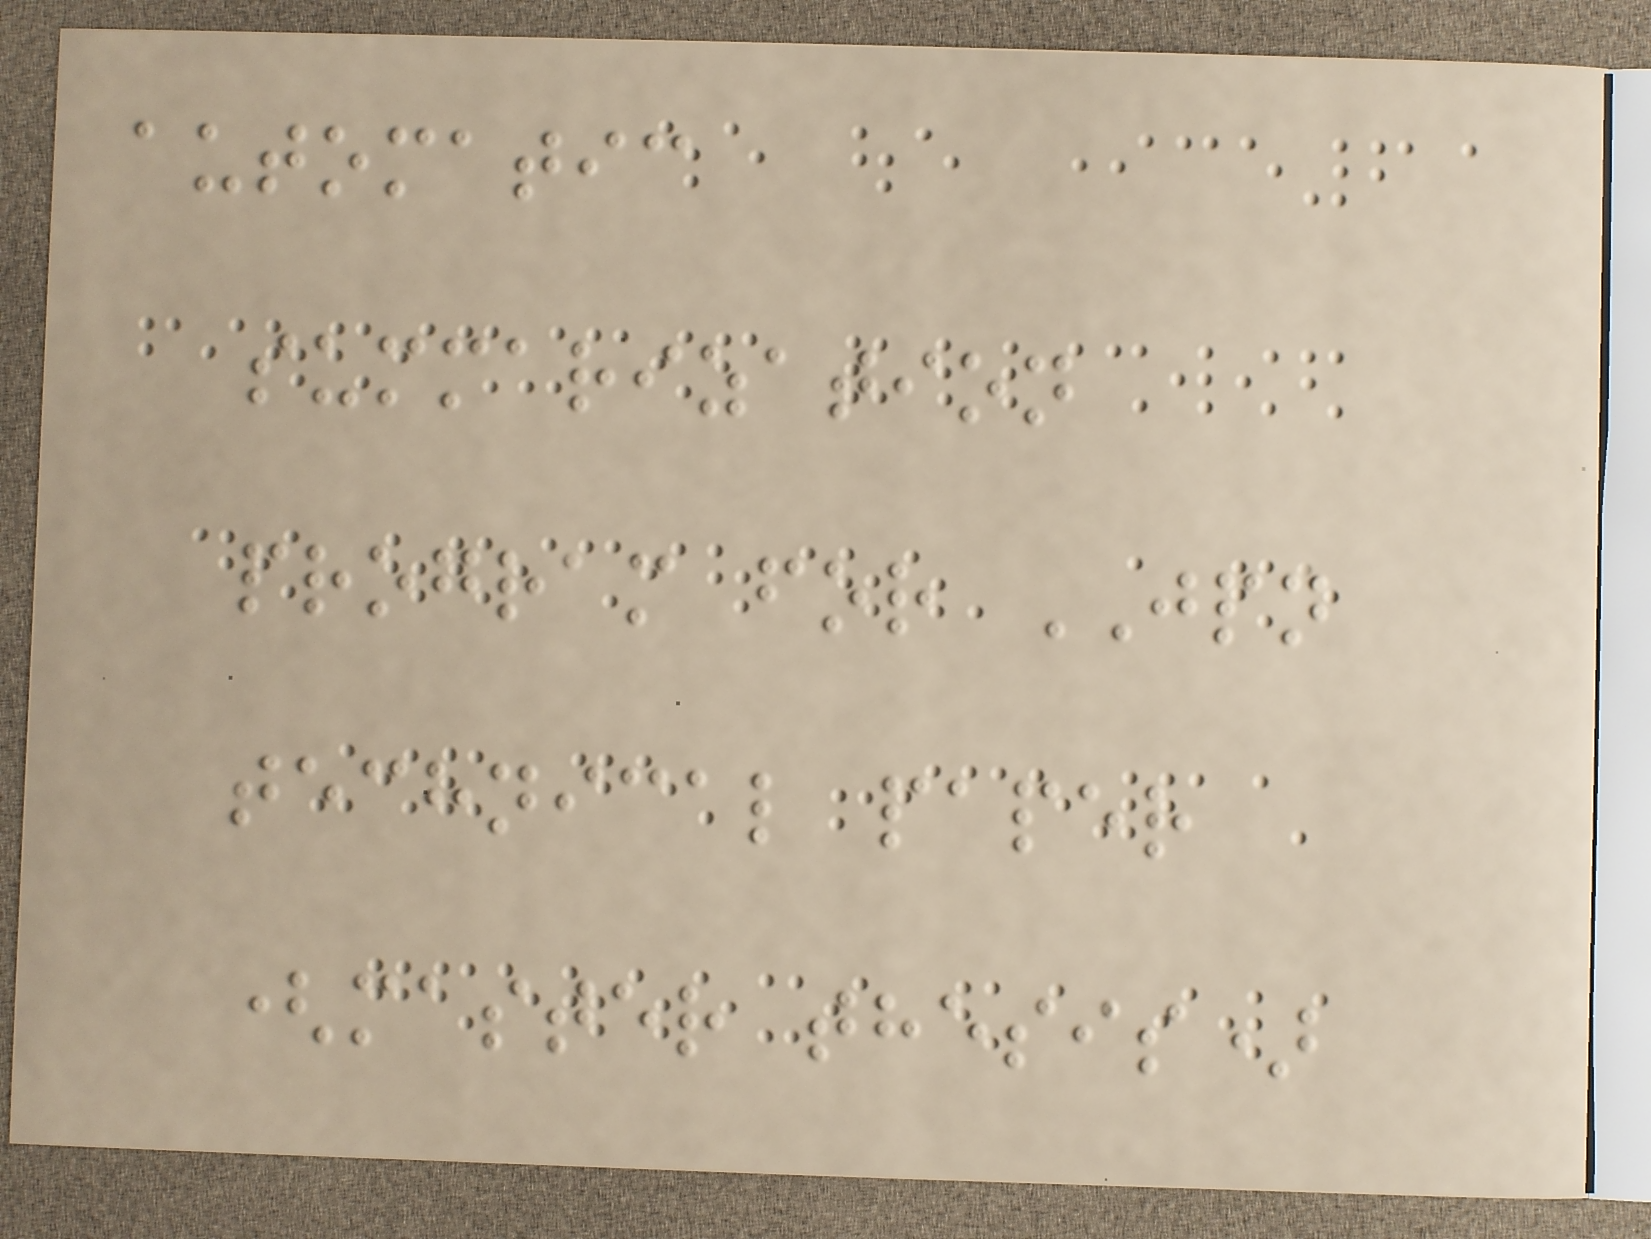automatic
summarization
program for JPN
technical paper
(master thesis)
